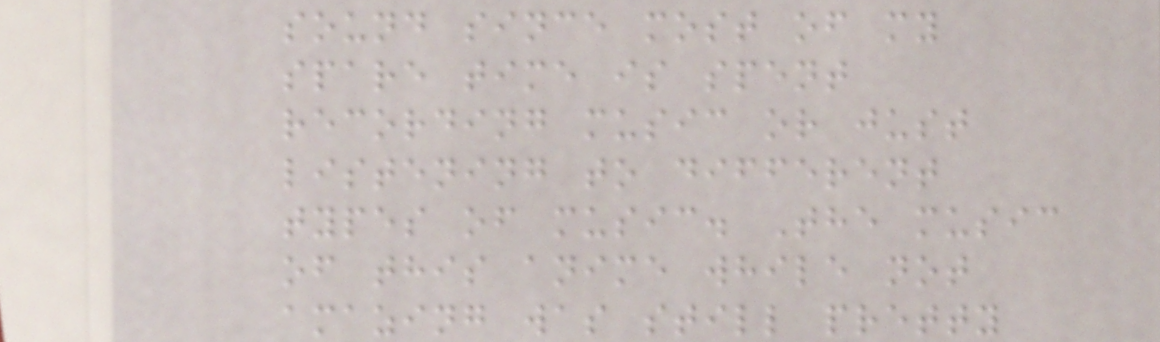sound since most of my
spare time is spent
recording music or just
listening to different
types of music. The music
of this anime while not
amazing was still pretty
